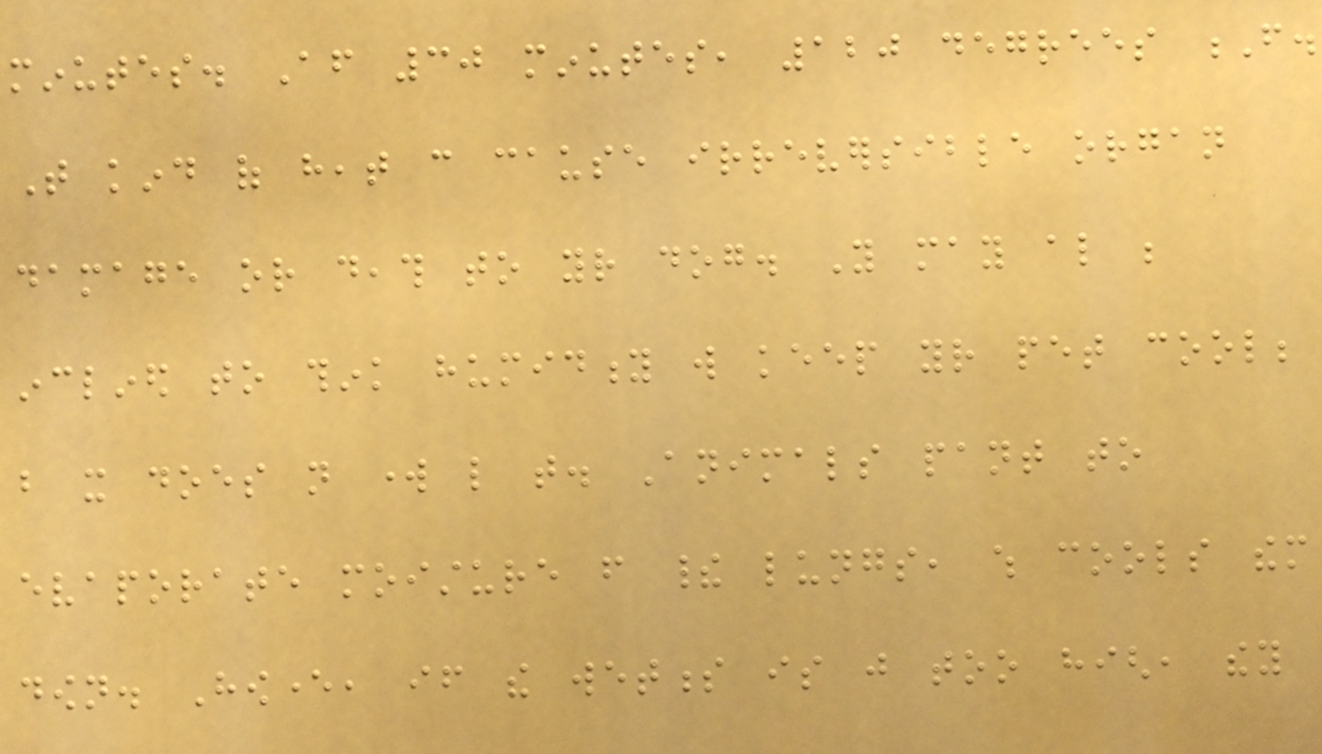minutes. After 30 minutes, 120 degrees F.
That kind of heat can cause irreversible organ
damage or death to your dog. You may also be
inclined to think humidity will keep your pet cool;
but it does not work like that. Animals pant to
evaporate moisture from their lungs, which cools them
down. However, if the wetness is just too high, they
